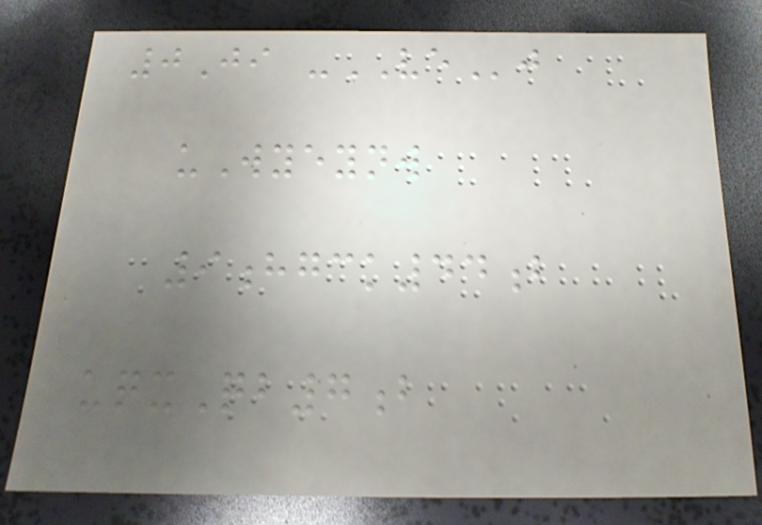0Ji -VEj
uWyeynw
9hgck44b
uqxQb7b
